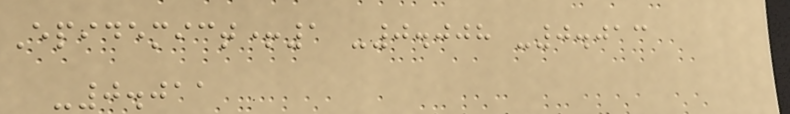Epidemict+1 -0.008 -0.013
-0.011
